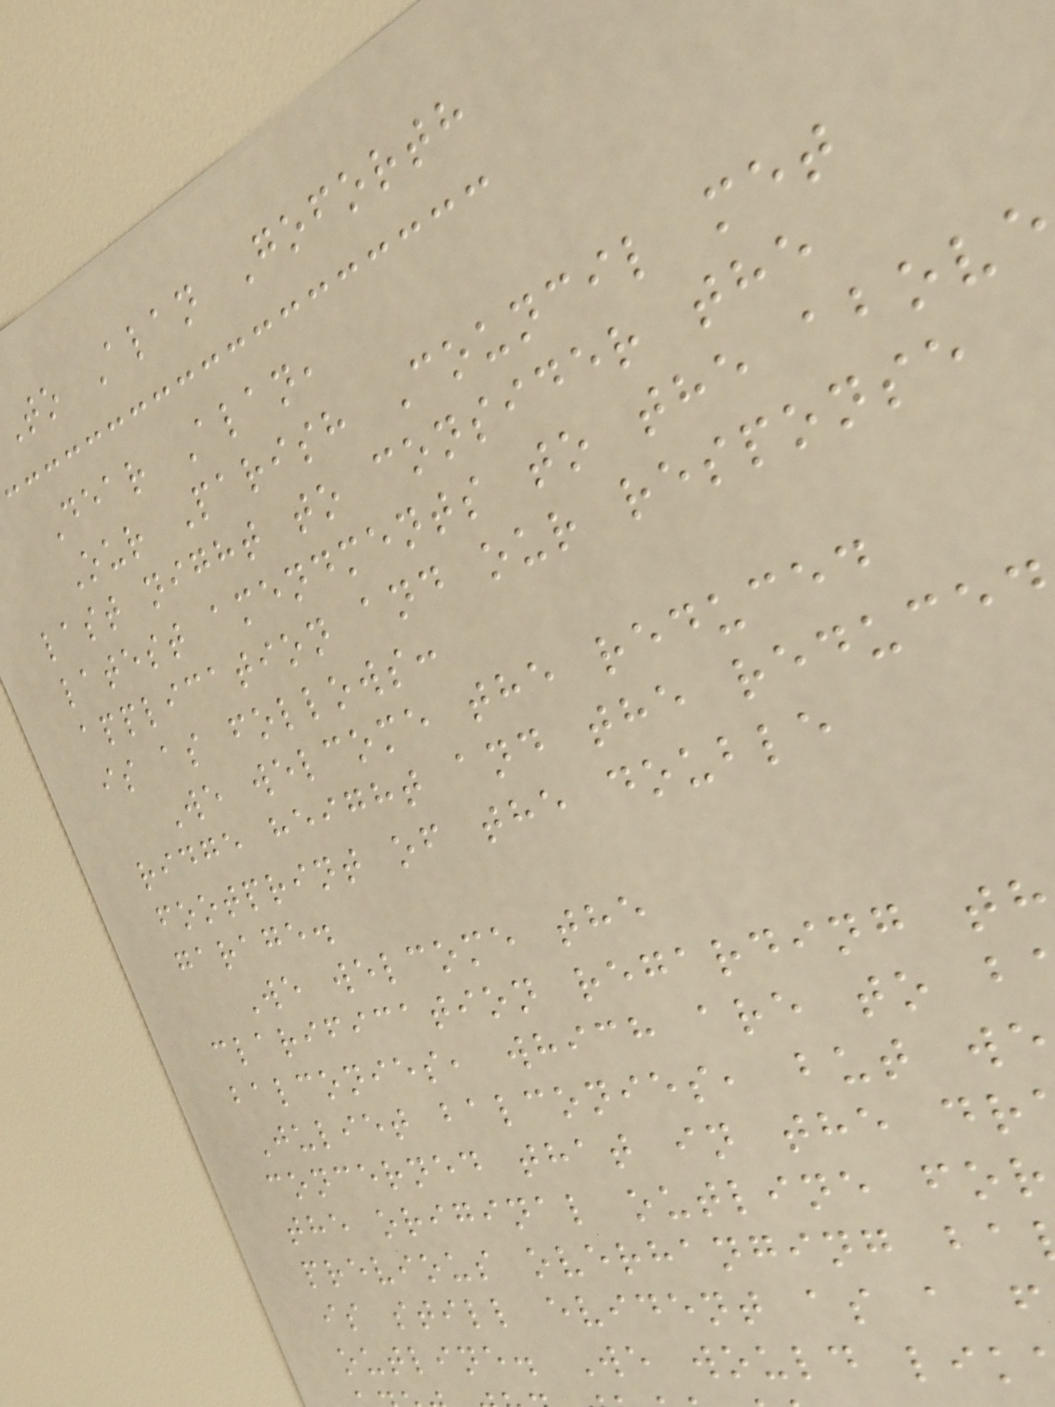to Alan Goforth
Dear Alan,
Our Parish Council met
last night to consider the
latest amendments to the above
application and our response
is as follows:
We welcome the reduced
ridge height and the reduced
footprint of the double
garage.
We welcome the
clarification regarding th
balconies, which are to b
Juliet balconies, but we
concerned that in the dr
the original outline for
previous overhanging ba
is still evident as a f
outline. We would lik
